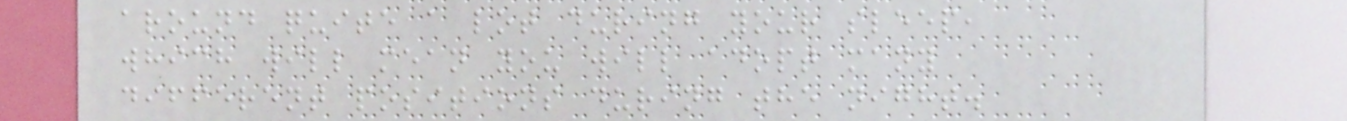around quite a lot during your sleep,
which will mean you will adopt many
different positions during the night.
